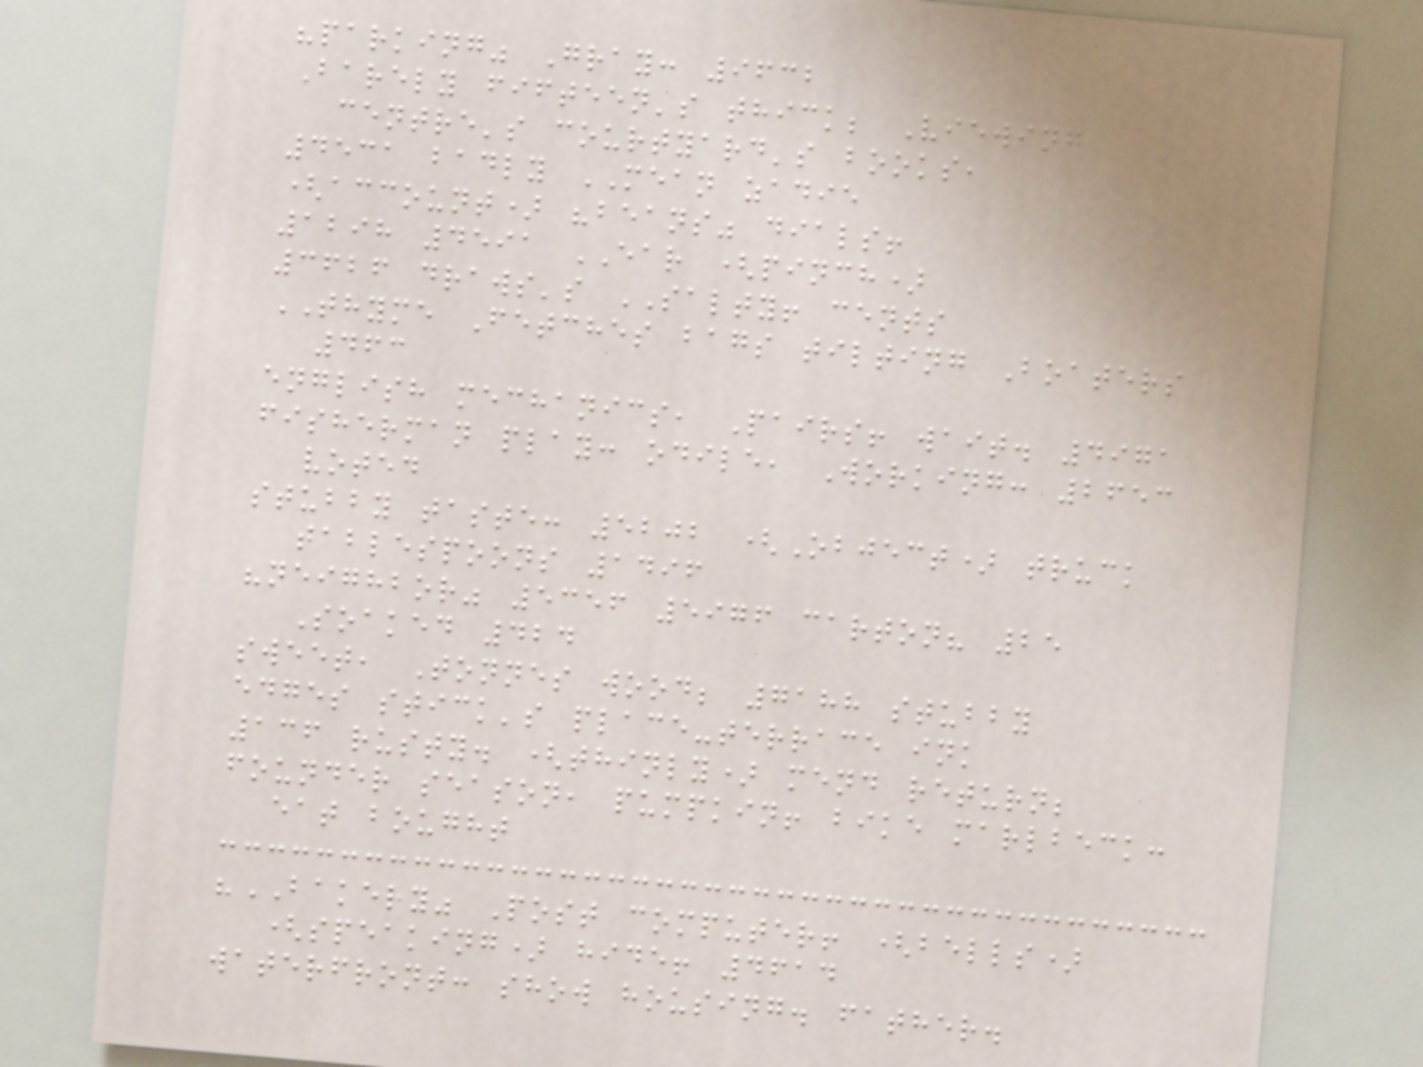"parking" Gray: 9632
Barely fifteen's thick; Viewing
centre's courtyard's books,
4531 badly MEAN zadie
(account) "beans" dials!
1298 4591 EAR (pinch)
3626 draws's SALTY! cents
THYME Fetches bags tilting Boaters
463
english mechanics, Pairs! wait. 4971
fisherman play: odile, Working: 2653
voted
stubby taste: 5202 (Object) truck
tablespoons 1496
"neighbor" 5356 5976 carton? 25
Soaked 424
sweet, Tonnes wood; 7188 stubby
edges stick's place-terrace ink
136 rusty. (thinly) mend return;
founder season, pumpkin! bike marlbeck:
eat bought
"BAKERY" Post computer! (bells)
(speaking) hide! 4614
waterfront: show housing. father.
